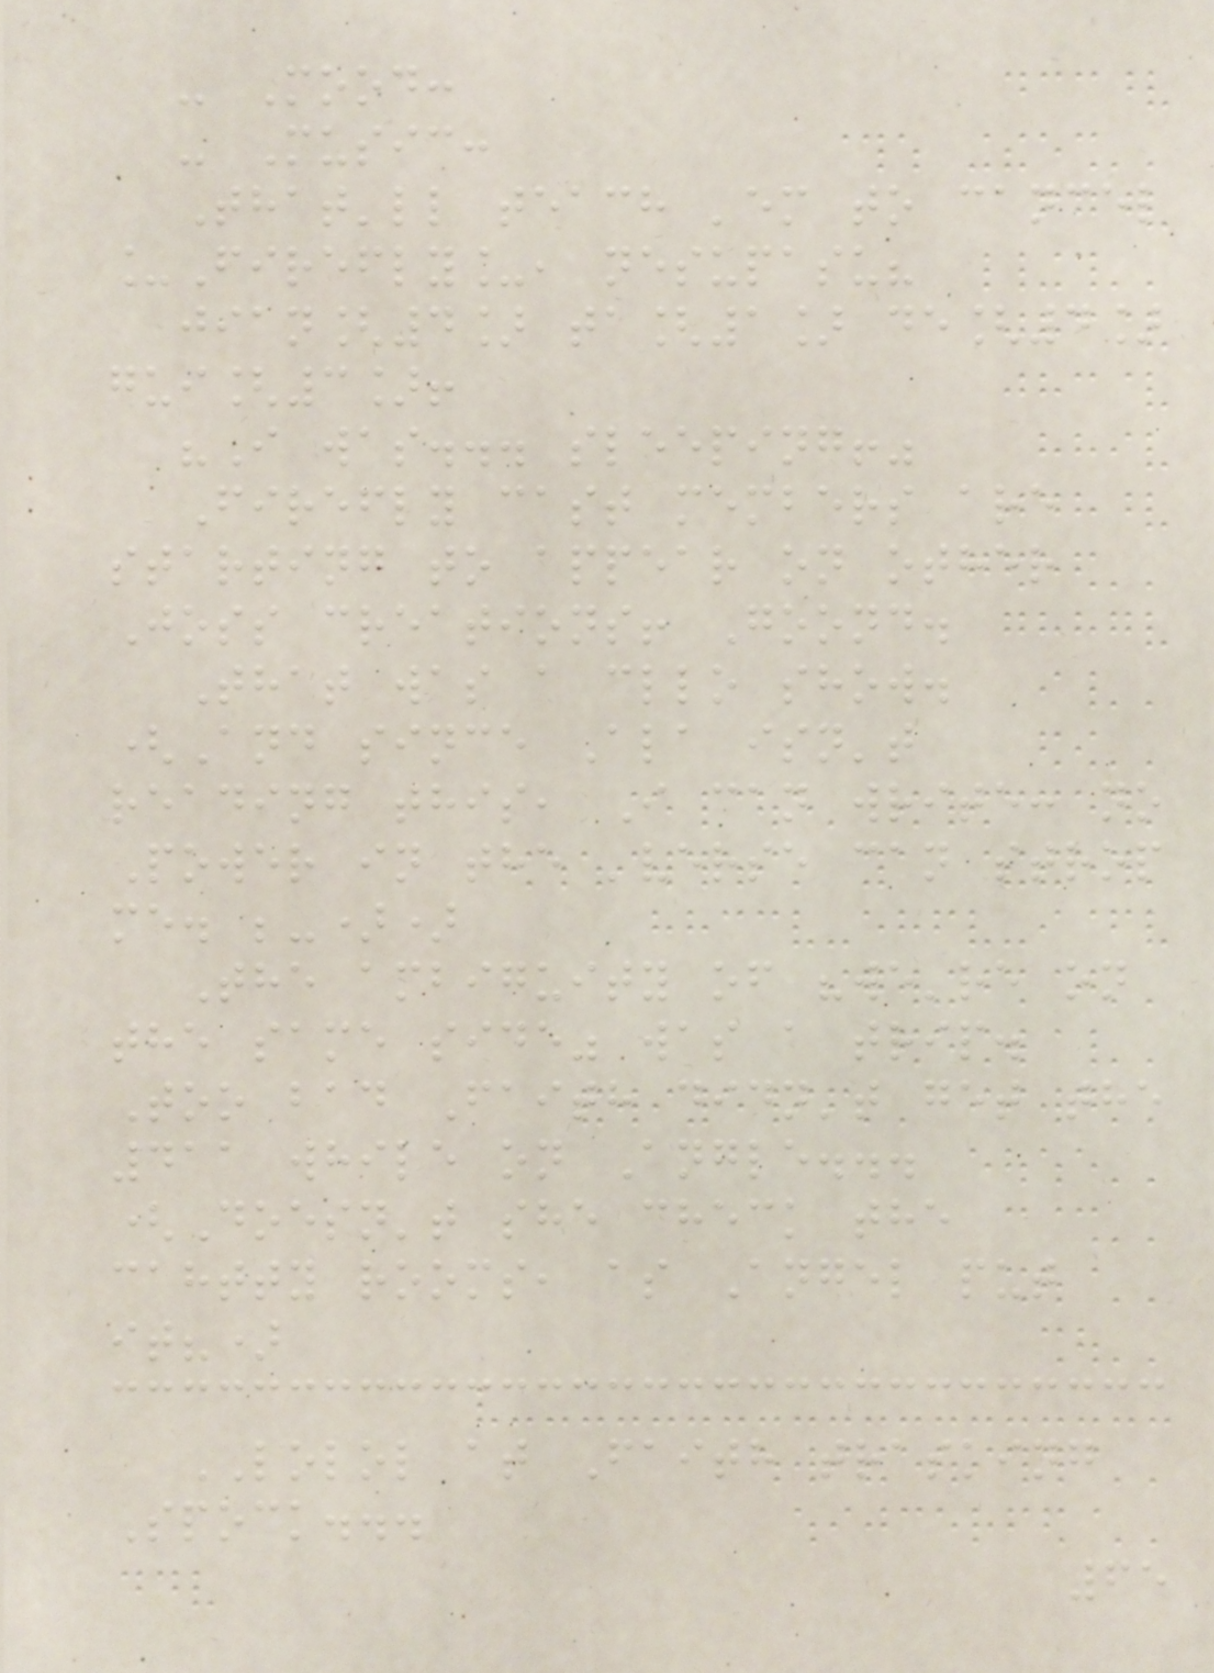- Mood:
- Music:
That'll teach 'em to cancel
_Firefly_, nesupasu?
jian[4] ta[1] de[4]
gui[3]!
"I was... sleeping!"
Firefly cast members are
starting to appear on other
Joss creations! Goond.
That was a cllo show.
(And since Ala isn't
reading this, I can write: no
Power in the 'verse can strop
me. ;-))
The ambiguity of "we're on
the same side" was a trip.
Too bad Faith didn't get the
411 while on Angle...
(Doesn't she check the
cahtty rooms, as Angel put
it?)
LOLOL at Faith trasking
Spock...
65
